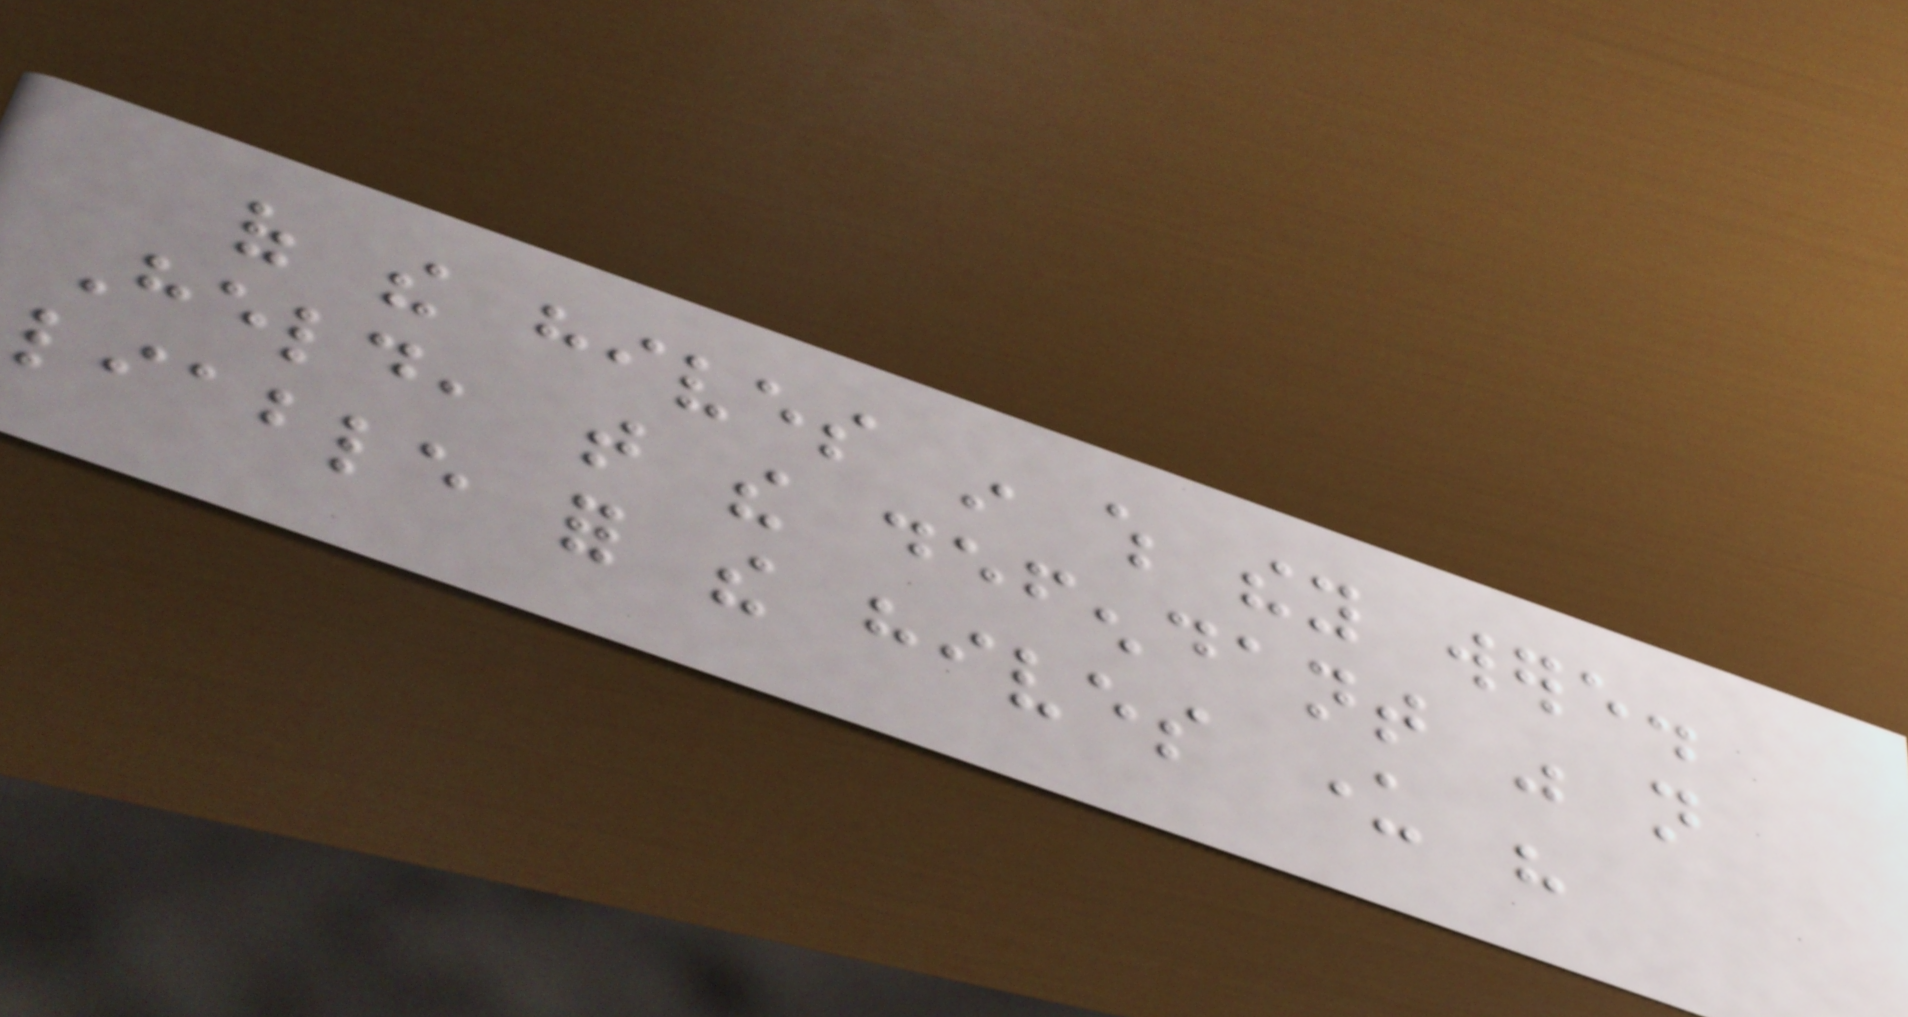of the hives in which they were.
Held, that the defendant was not
liable for the hives under his
